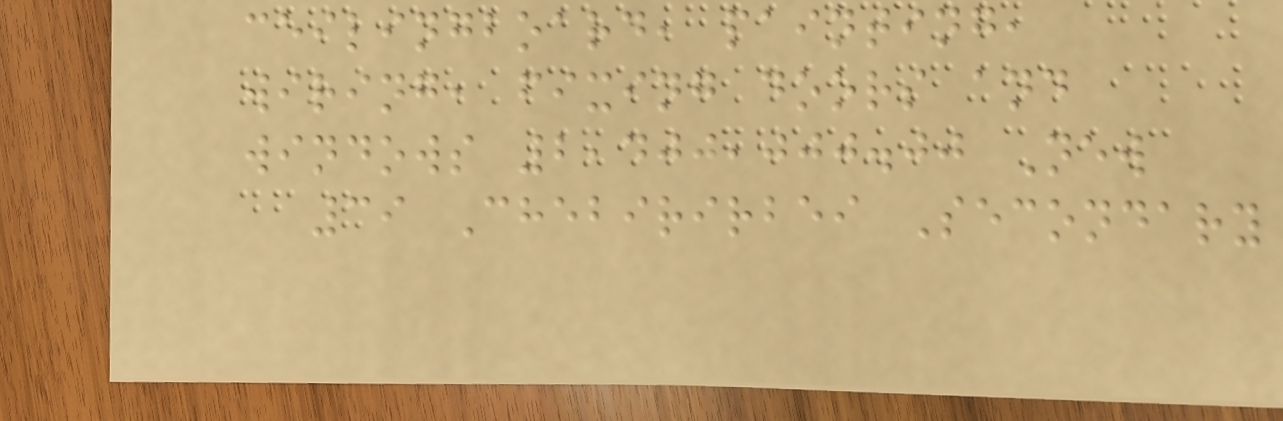ceilingboard, painting,
wiring, fixing doors and
windows 2,400,000.00 New
39 Chebirirbei Secondary
